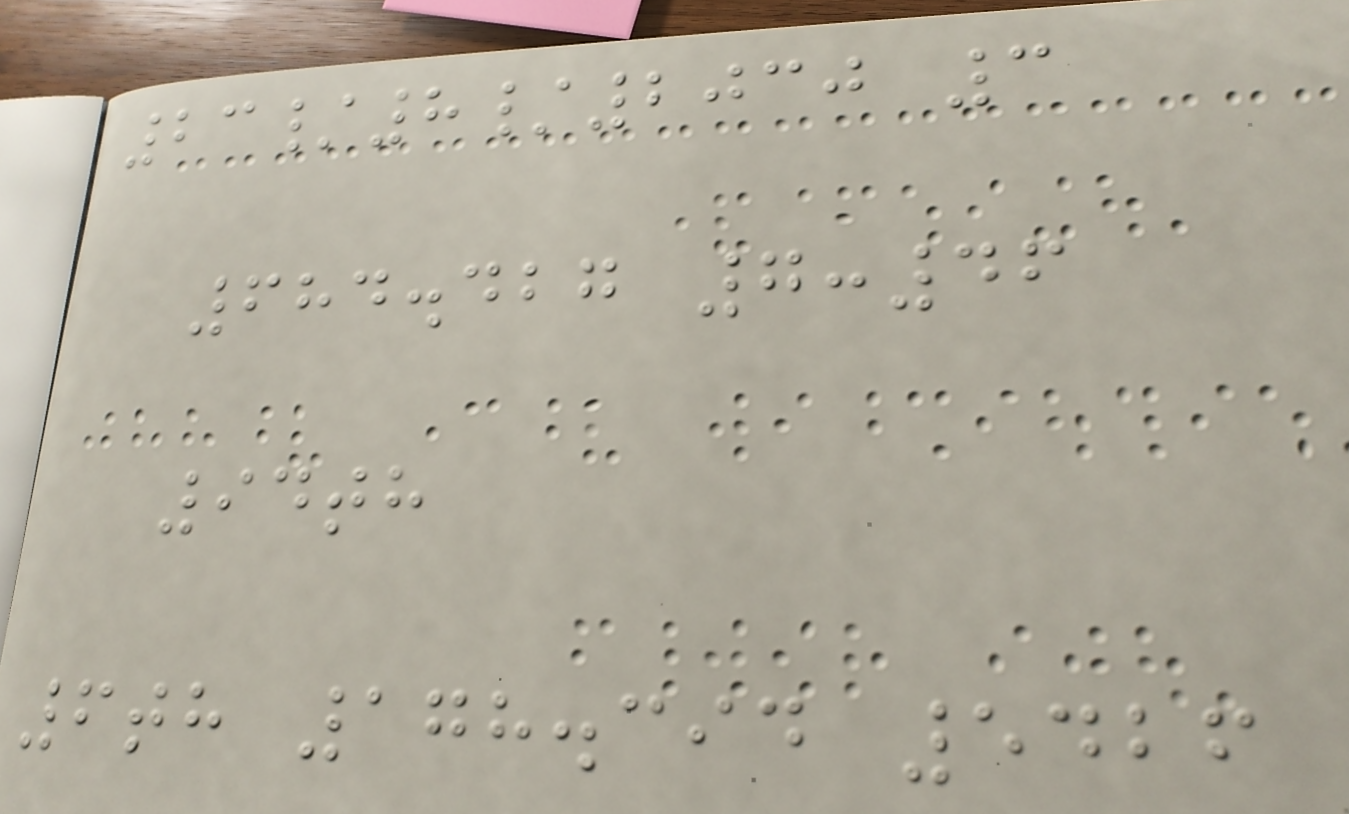23/8/2030 3
684.427 7:46
94th
6th 178.394 5426
